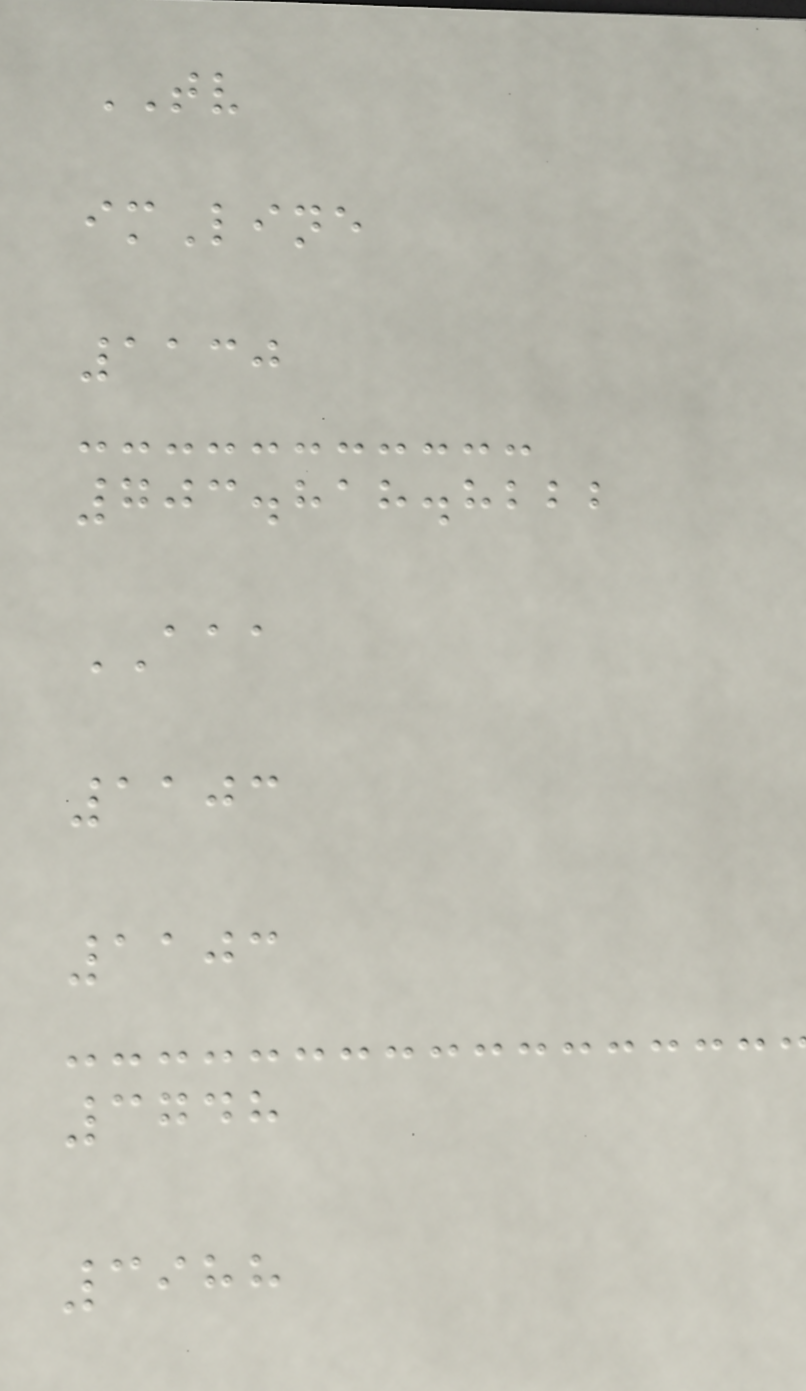TV
imLine
1130
703.818.8222
AAA
1103
1103
3748
3988
